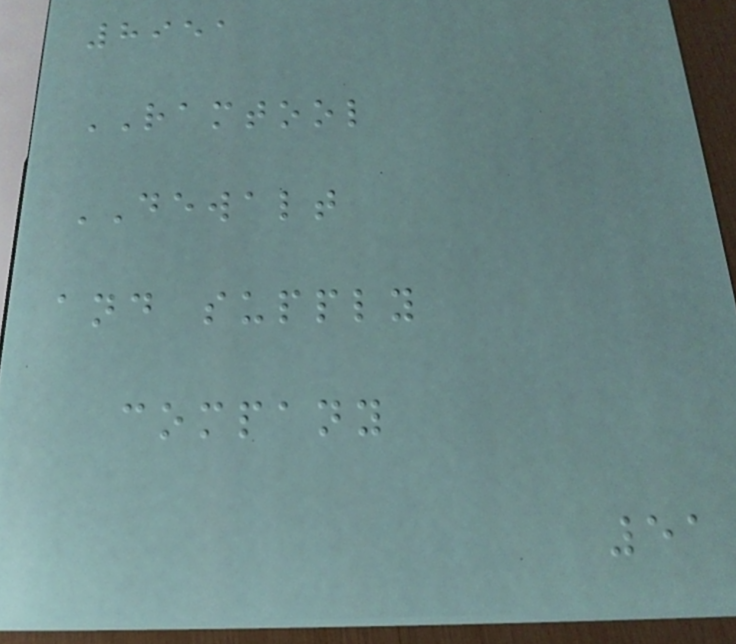8951
RAMTOOL
DEWALT
and supply
company
51
